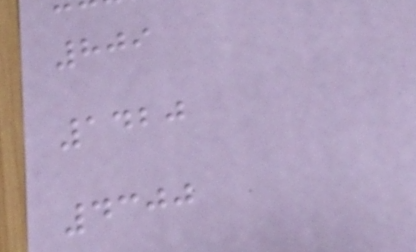809
1420
4300
